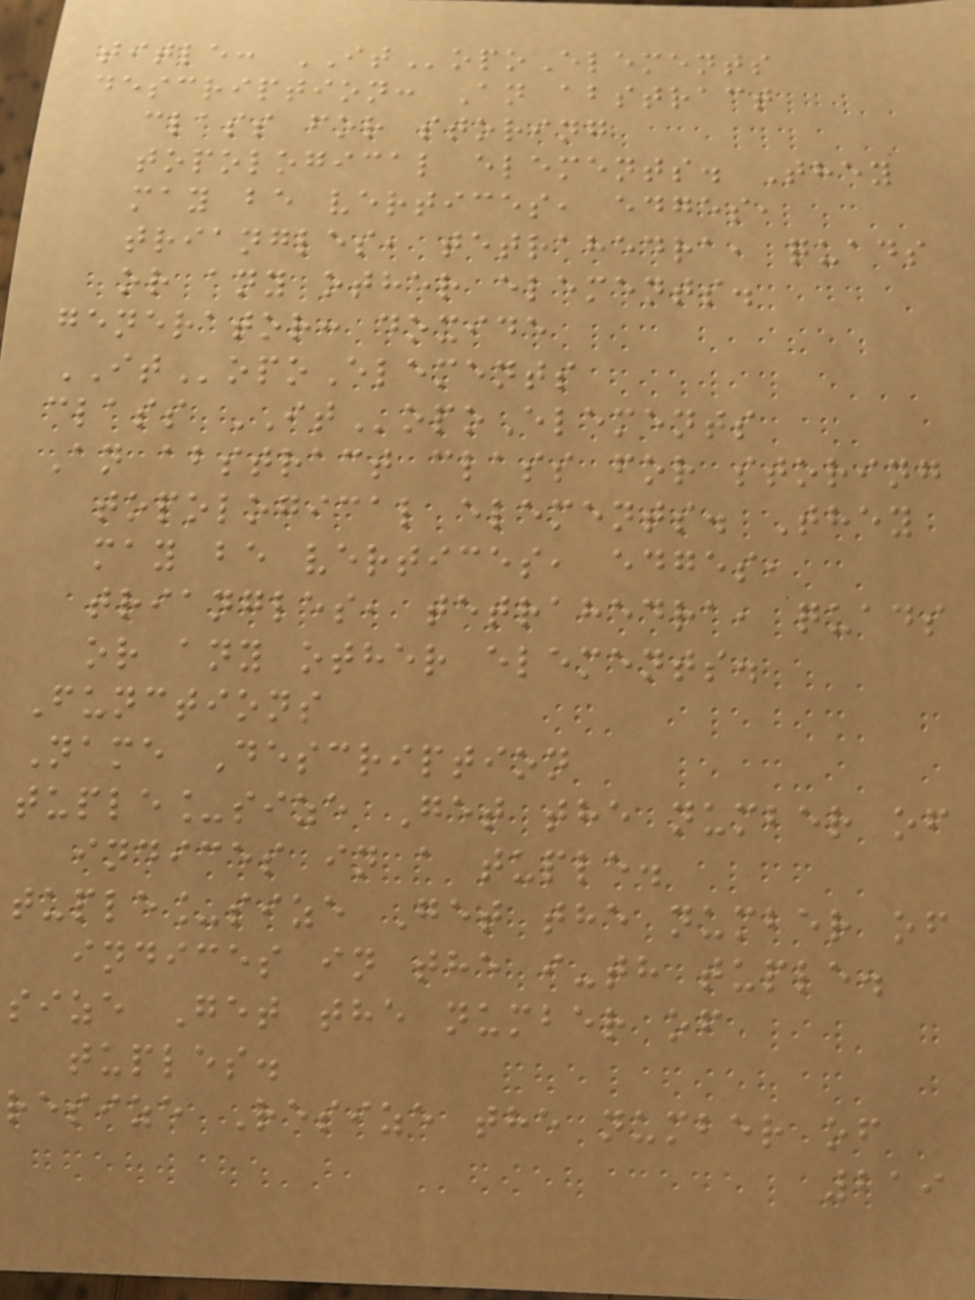title: ITopoElements
description: An abstract
class for storing
topological elements. They
may be vertices, edges,
triangles, tetrahedra, quads
or any other elements.
generator: doxide
ITopoElements
class ITopoElements
An abstract class for storing
topological elements. They
may be vertices, edges,
triangles, tetrahedra, quads
or any other elements.
Functions
Name Description
tuple_size Get the number of
indices in a tuple.
tuple_size Get the number of
indices in the i-th tuple.
size Get the number of
tuples.
resize Resize the number of
219
